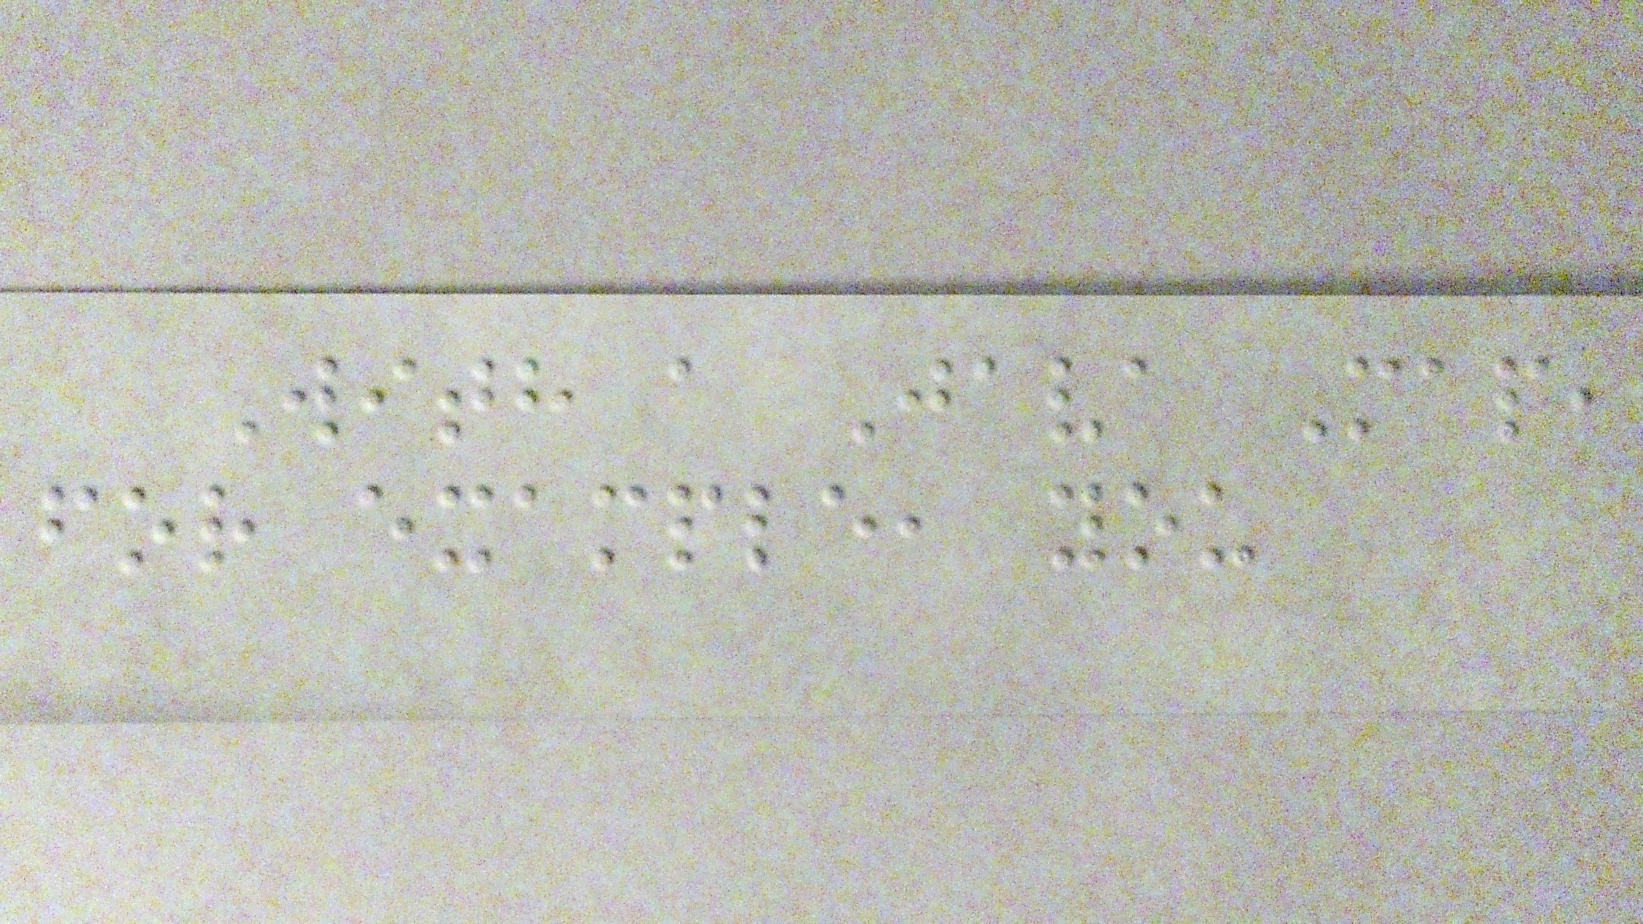With a Java Map,
for example, you
